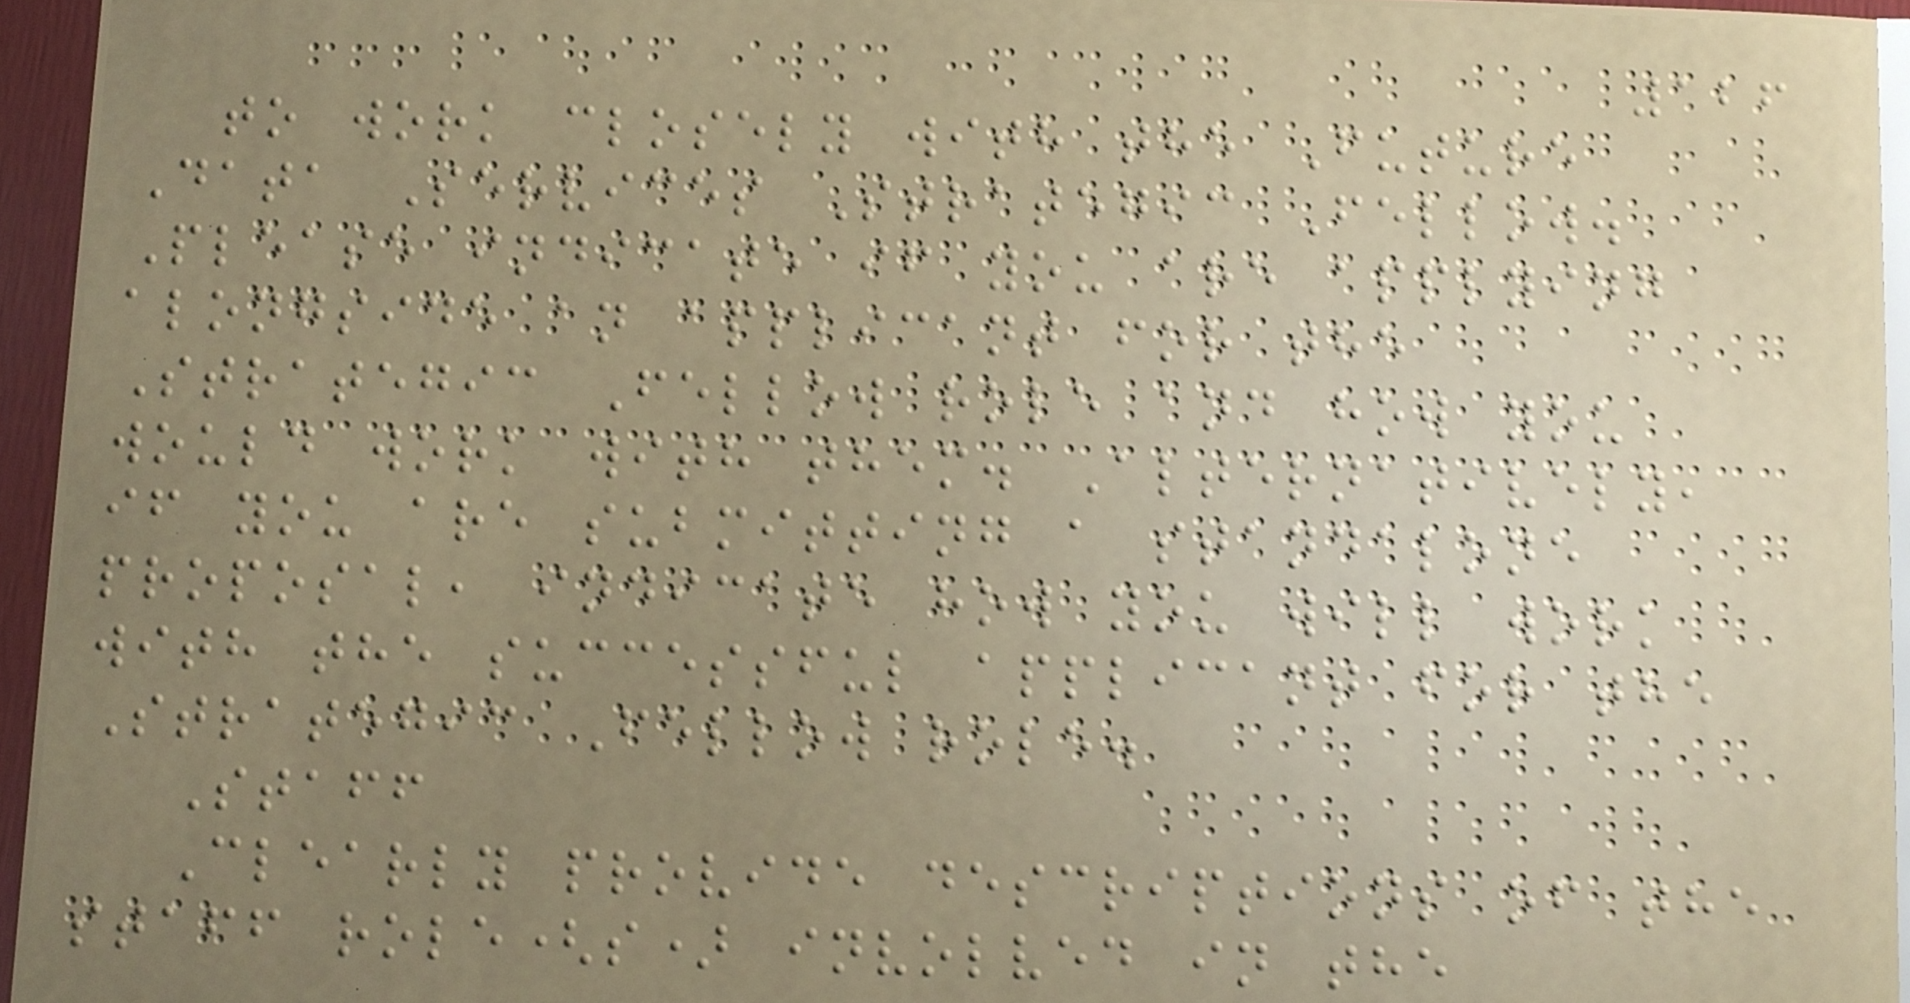126
to work closely with the Future
Data Services Strategic Fellow.
Please indicate if you are applying
alongside an applicant for the
Strategic Fellow role and how you
would work with them. Alternatively,
if you are submitting a standalone
proposal, indicate how you will work
with the successful applicant for the
Strategic Fellow role.
Staff
Clearly provide descriptions of the
staff role(s) involved in the
